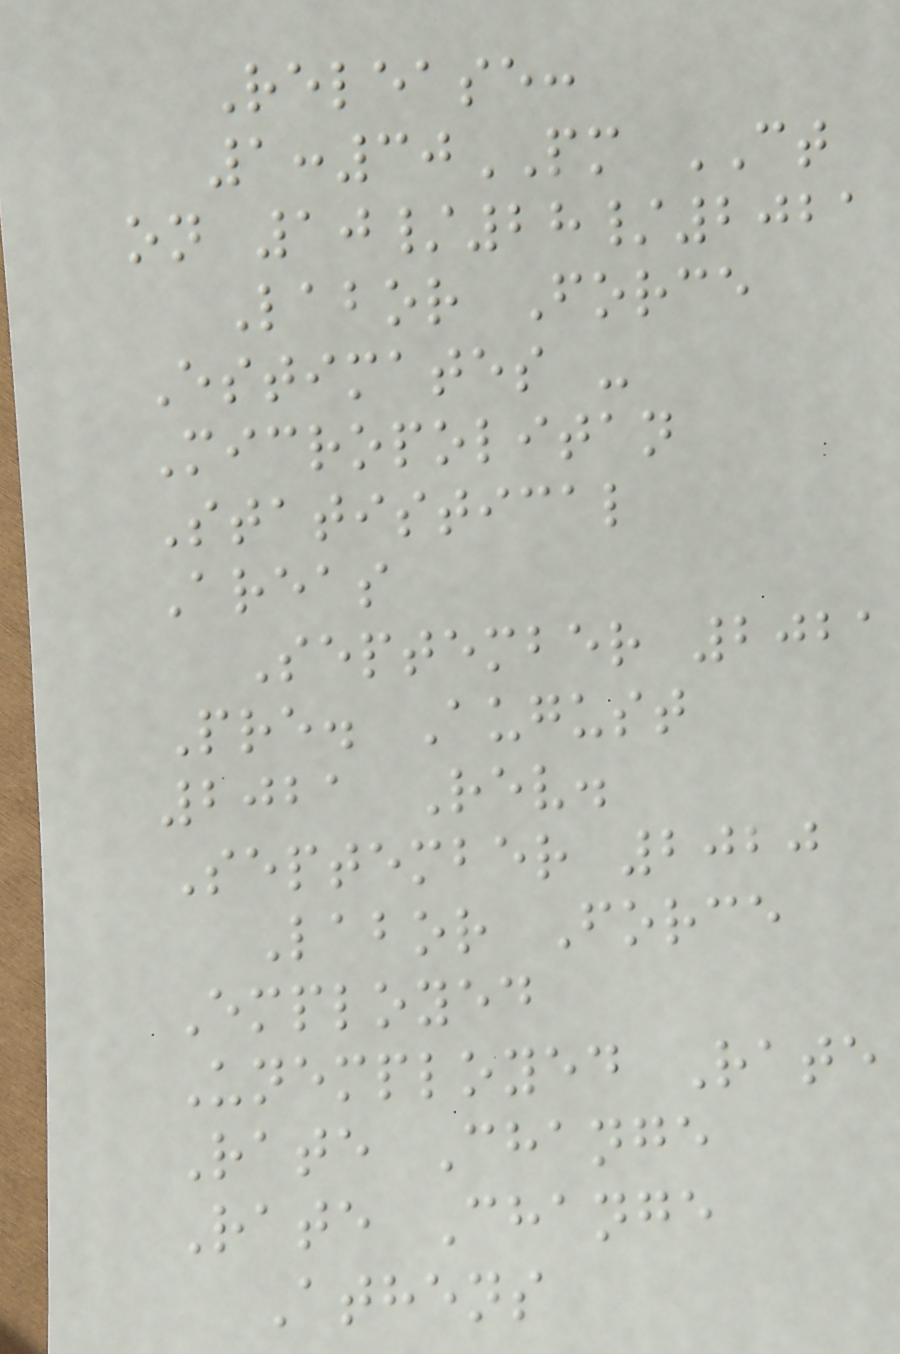Release:
1:30PM CT
on 10/28/2021
Labor Force
Estimates -
Micropolitan
Statistical
Areas
September 2021
Pre. August
2021 Rev.
September 2020
Labor Force
Employed
Unemployed Rate
Rate Change
Rate Change
Athens
